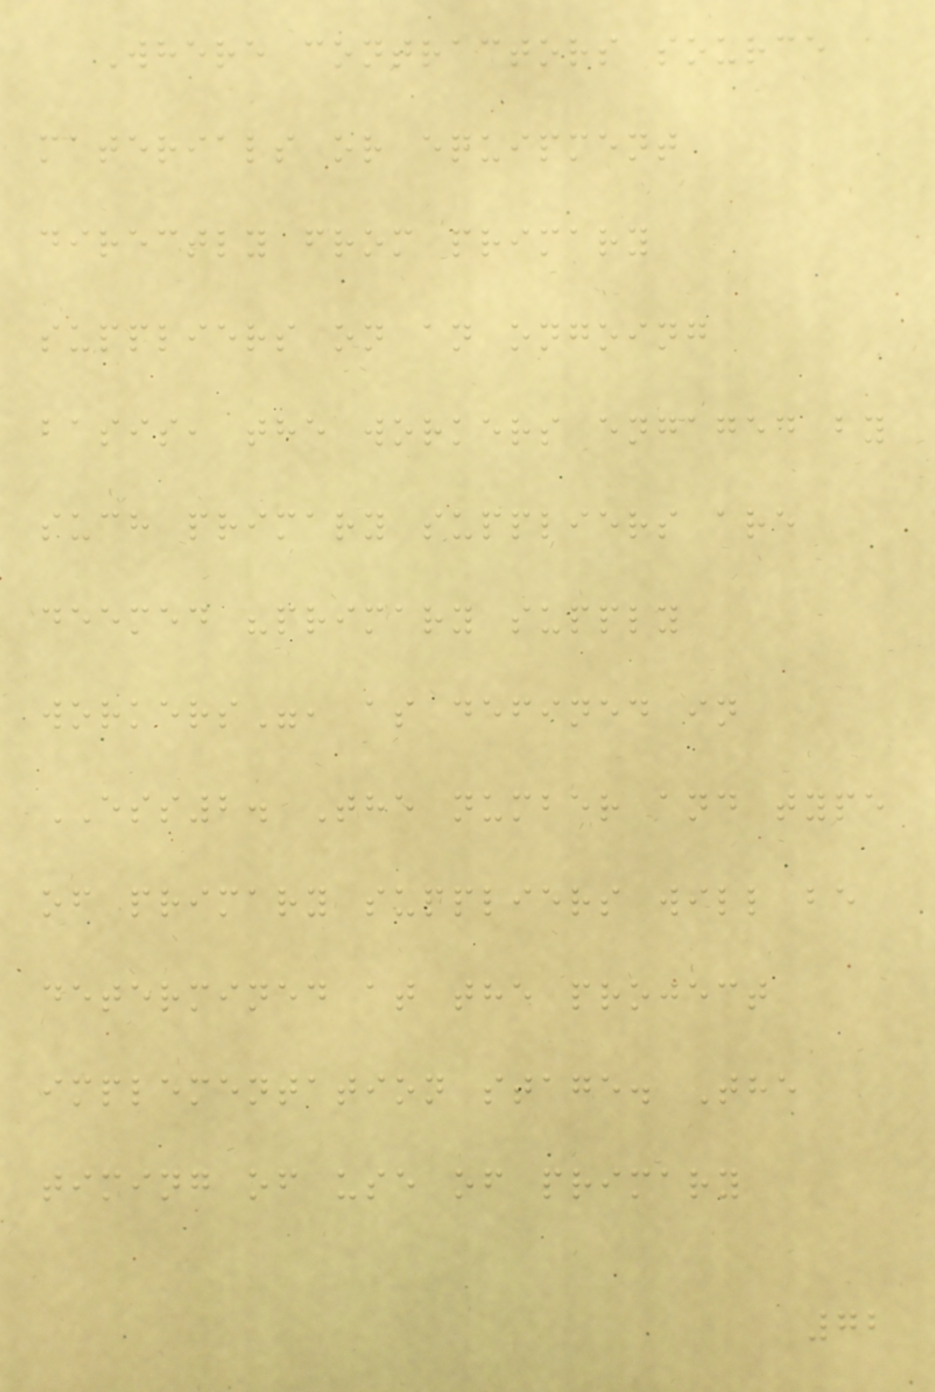Where contractors source
materials or equipment
directly from primary
suppliers on an ongoing
basis, the workers engaged by
such primary suppliers are
deemed "primary supply
workers", as defined in
ESS2. The number and type
of primary suppliers will be
determined at the project
implementation stage. The
timing of use of primary
72
